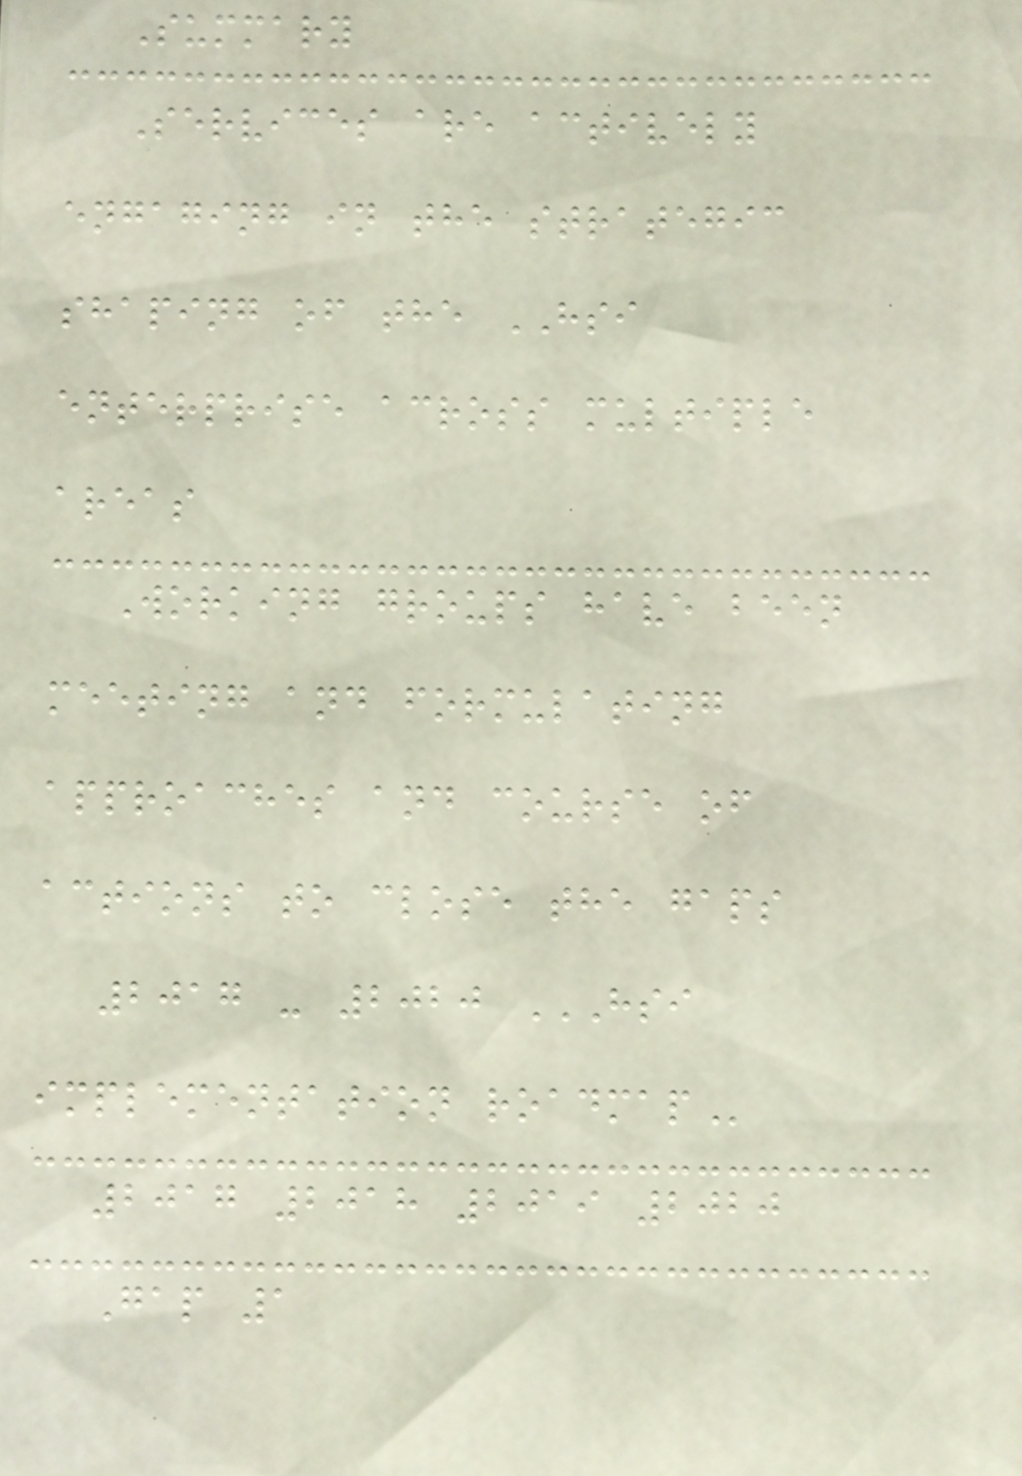Summary
Services are actively
engaging in the strategic
shaping of the HSI
enterprise across multiple
areas
Working groups have been
meeting and formulating
approaches and course of
actions to close the gaps
2017 - 2020 HSI
IMPLEMENTATION ROADMAP
2017 2018 2019 2020
Gap 1
